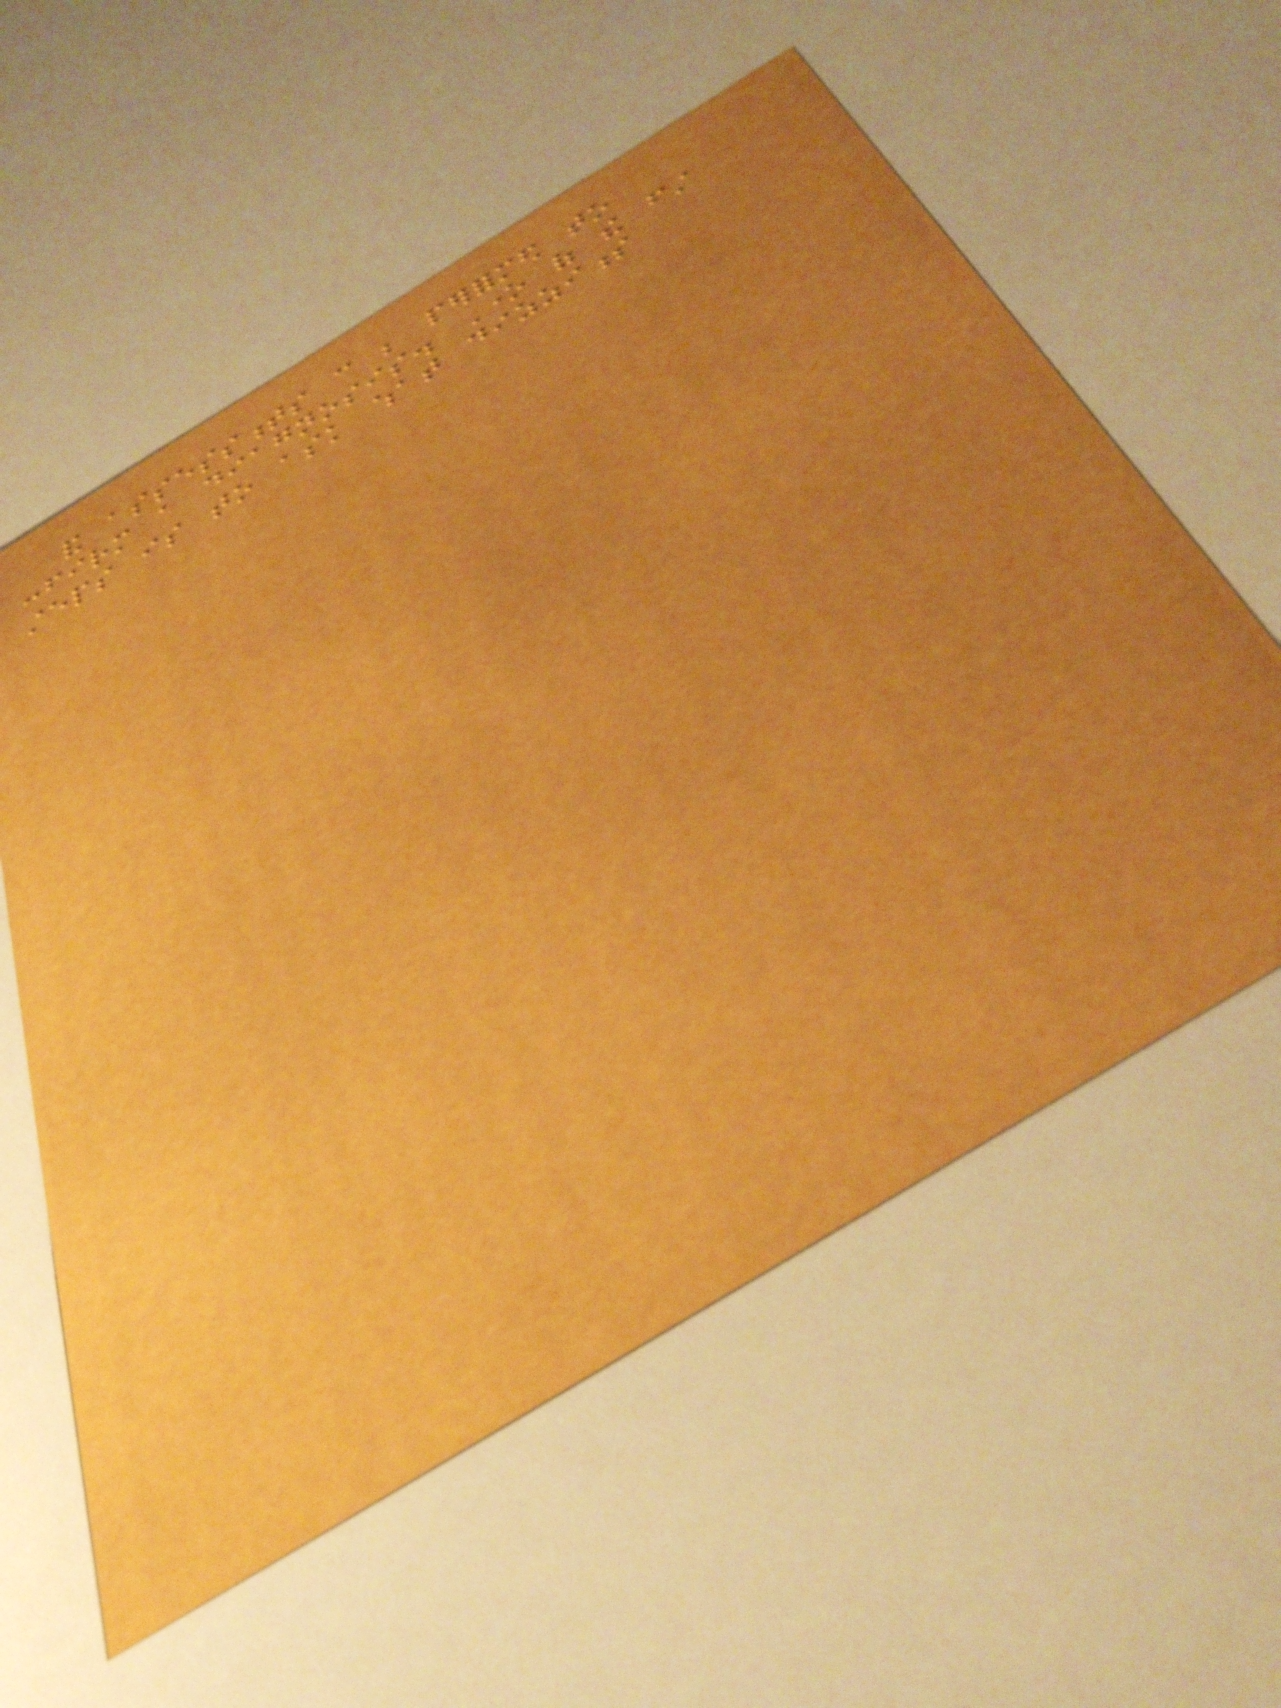and assessments can be performed to
confirm a diagnosis. One of the first
steps is to ask what dizziness
